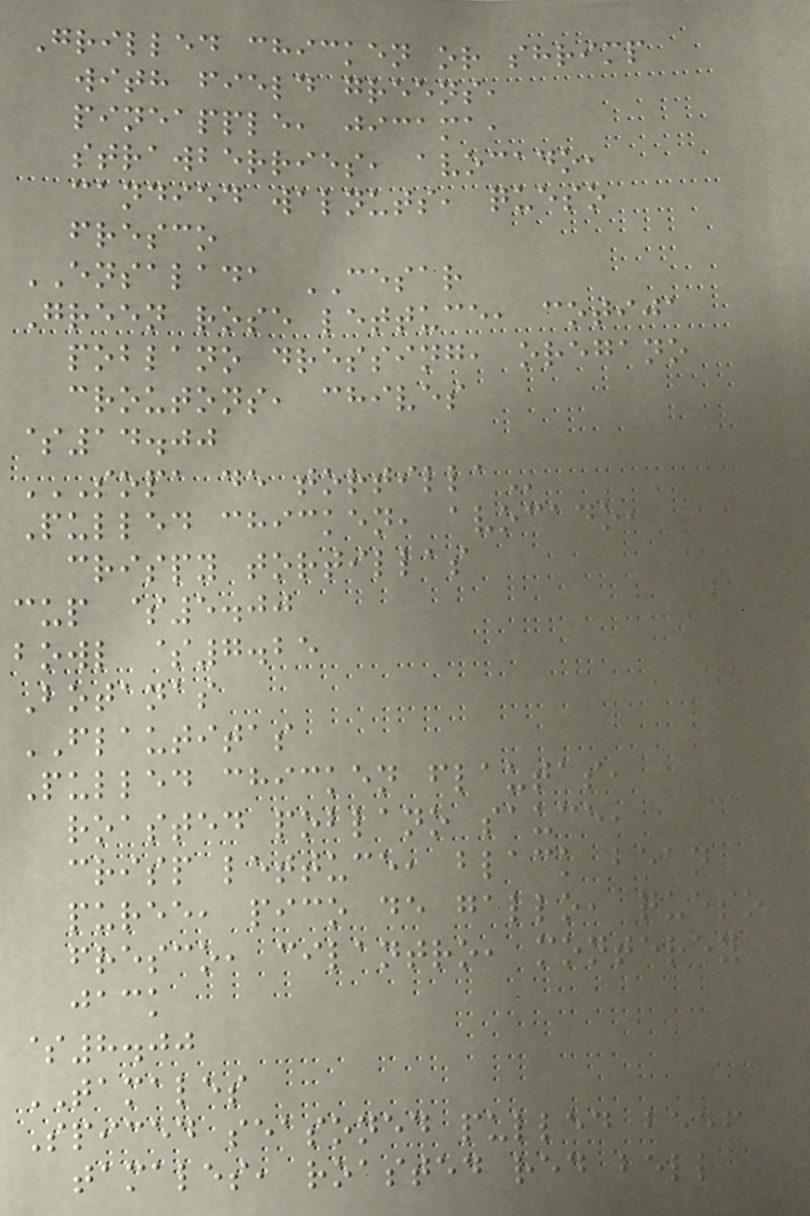Grilled chicken or shrimp
with field greens,
pineapple, jicama,
strawberries, avocado,
candied walnuts, queso
fresco
ENSALADA CESAR
Green rose lettuce, cotija
poblano dressing, oregano
croutons, chives
$14.00
SOPA DE TORTILLA
Pulled chicken, avocado,
crispy tortillas
cup $5.00
bowl $7.25
Botanas
FLAUTITAS
Pulled chicken flautas,
roasted poblano sauce,
crisp lettuce, black bean
puree, pico de gallo, queso
fresco, cilantro, monterey
jack
$8.00
TAMALES
Spiced seasoned pulled beef
tamales, roasted red bell
